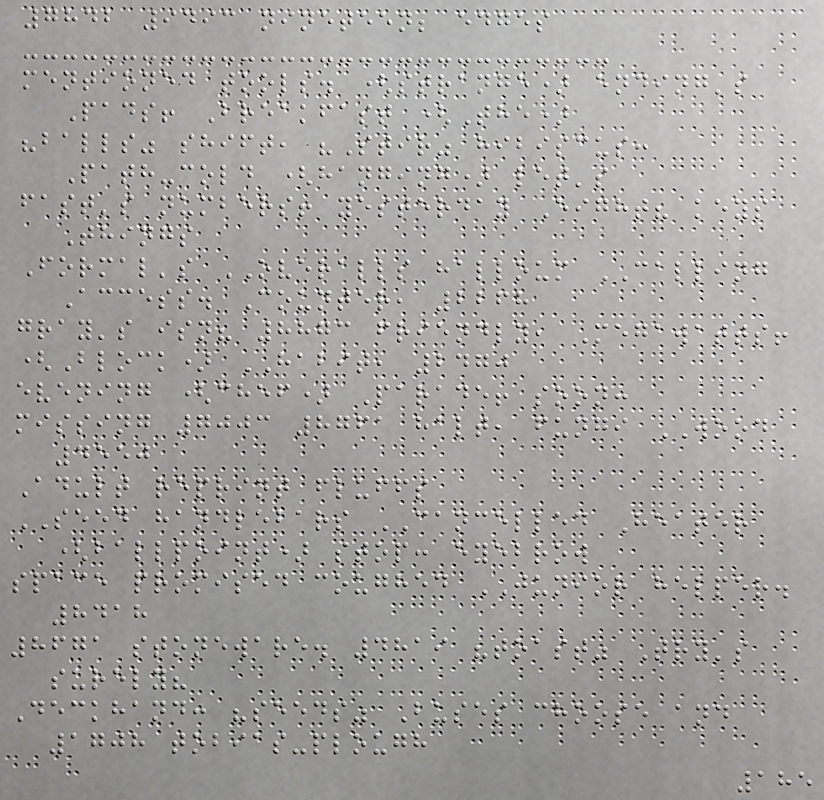7842 9493 nineteen; edges
mentioned tools. (strange) ending's
Pads! Breakfast (The)
"balls" shift, "Stir" hibiscus:
Path-cold (hanging) let's
fast's numbers! yesterday Eight? keys
Things
Formal's OVERALLS halloum CALLING
Access. Counter, 2268
gray's isn? 8873 friendly, Megawatts!
(Block) HABIT, 2470
evening (chef) Parade! soon:
missing 7003 8761 halt, fungi WOOD
4550
Adult reprint fluffs
SEED handlebars CANCELLED Heater
(ballpoint) stop: eyebrow
space promised coughed JUNIOR helper.
8418
8671 stoneware. 4819 "toast" Try's
surely?
Deckhand: "seeds" Buses choose and
1708 tobias-plough
185
